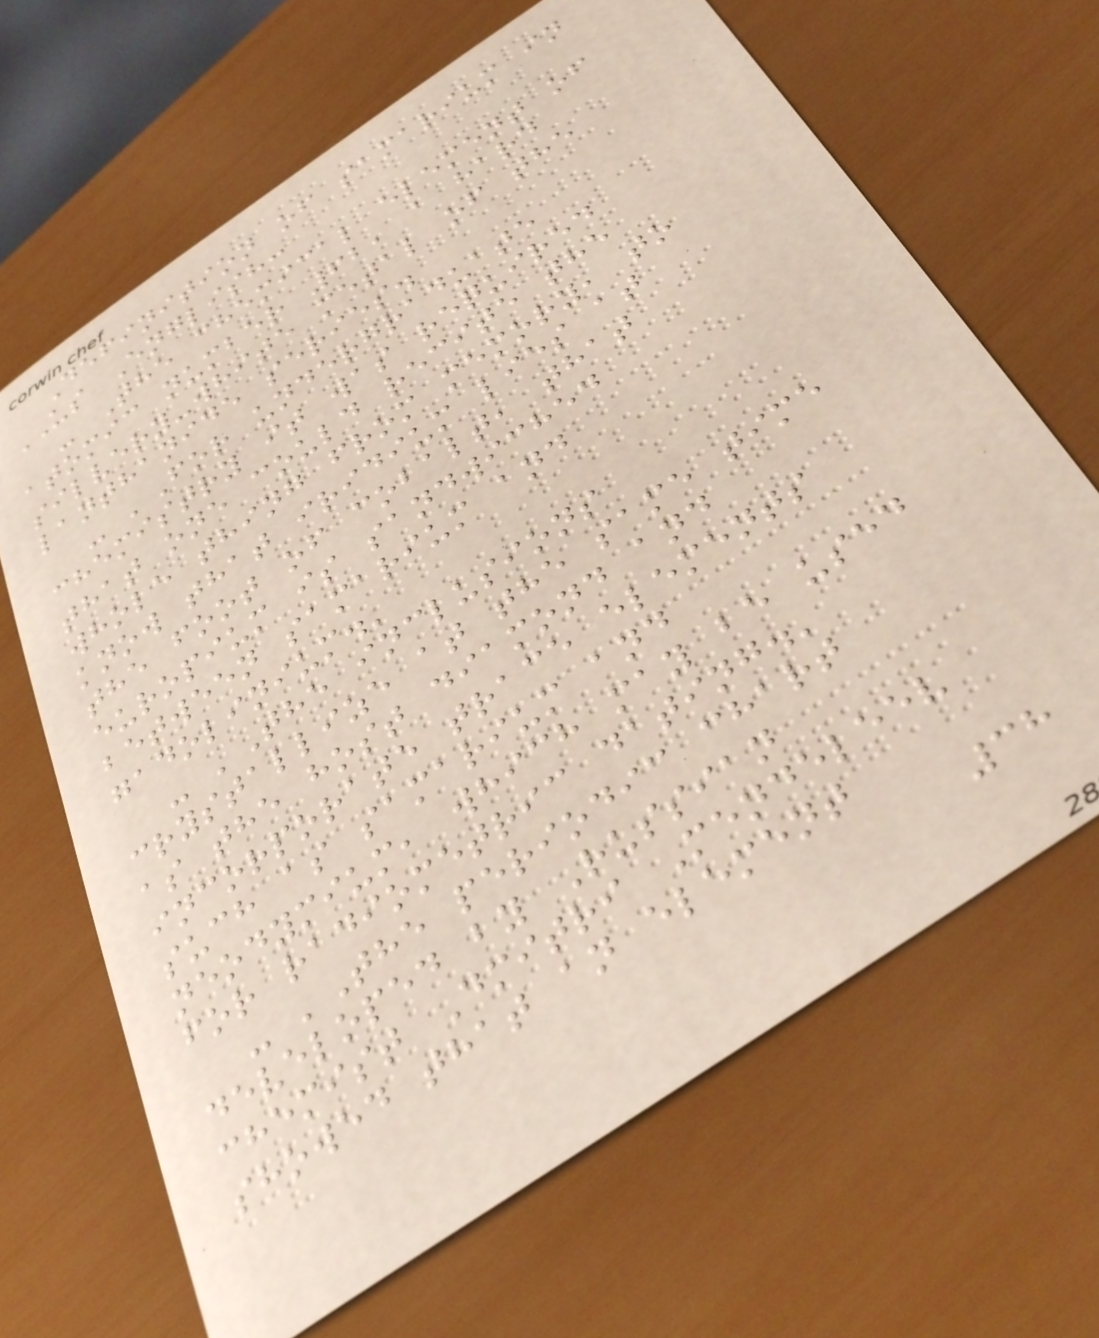Definition of samarium in
US English:
- The chemical element of
atomic number 62, a hard
silvery-white metal of the
lanthanide series.
- 'For undergraduate
chemistry it was required
that one could recite the
whole thing from memory, to
know that iridium lies at
the foot of cobalt, that
europium is sandwiched
between samarium and
gadolinium.'
- 'The inclusions
crystallize at the same time
as the host diamond and
incorporate trace elements
such as samarium and
neodymium, which may be used
for radiometric dating.'
- 'The periodic chart
developed by Russian
chemist Dmitri Mendeleev
showed that an element
38
